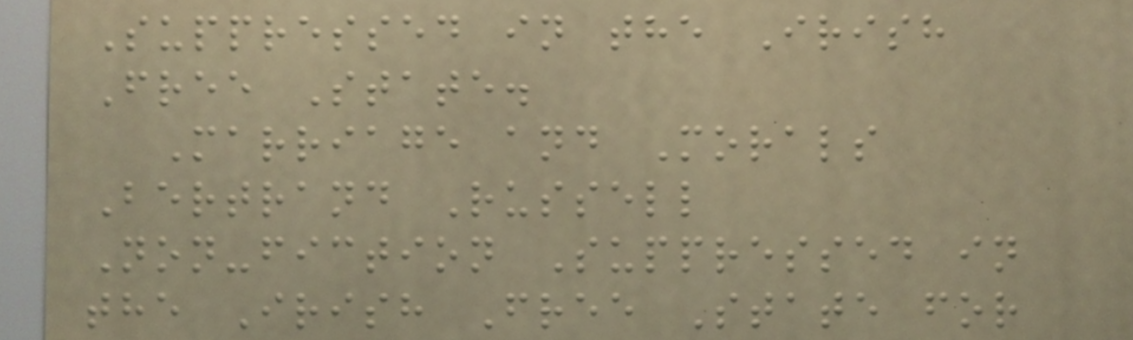Suppressed in the Irish
Free State.
Marriage and Morals
Bertrand Russell
Non-fiction Suppressed in
the Irish Free State for
